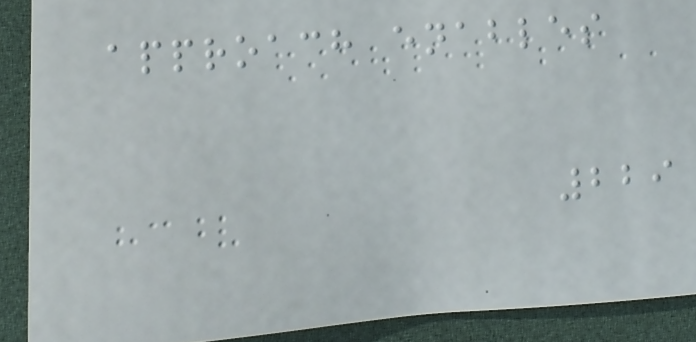approach enables
229
